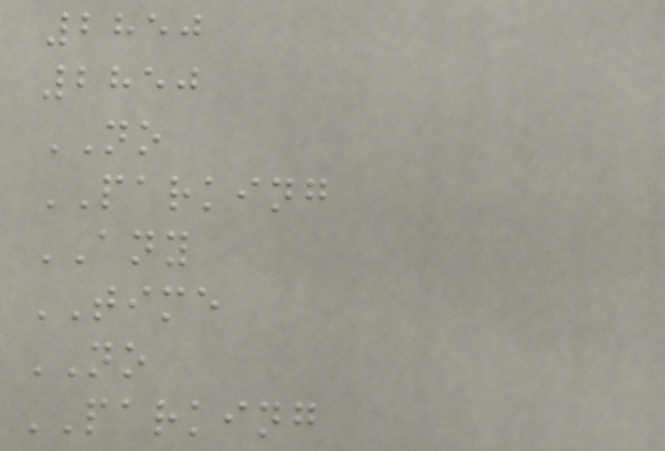2850
2850
NO
PARKING
ANY
TIME
NO
PARKING
